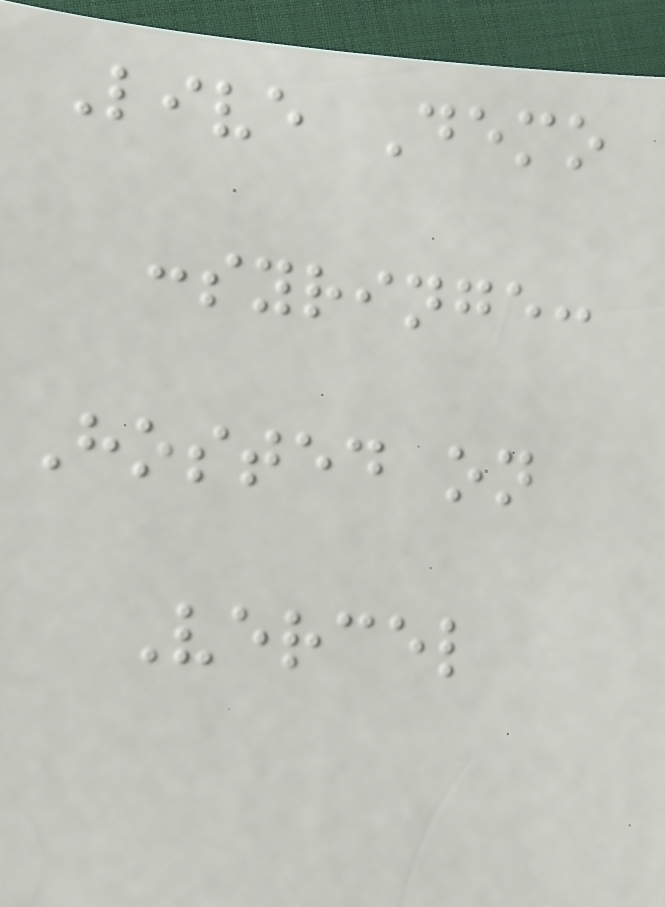Live Demo
:syringe:
Hosted on
Vercel
